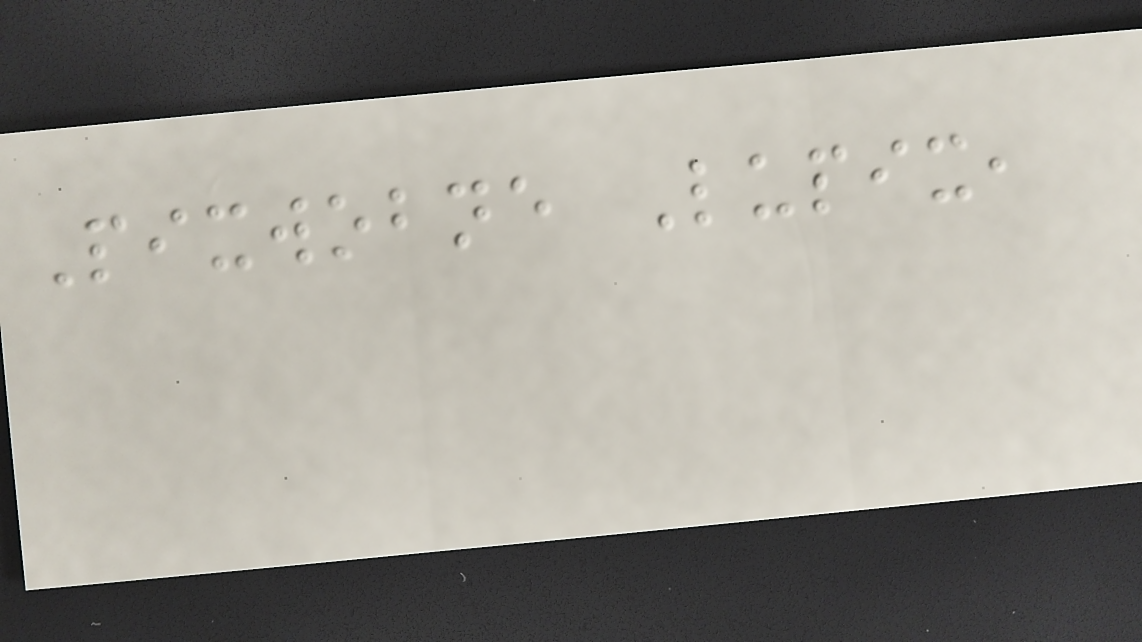Pixwobne Lupix,
